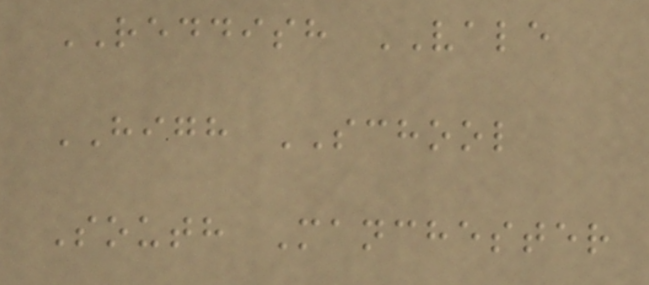REDDISH VALE
HIGH SCHOOL
South Manchester
